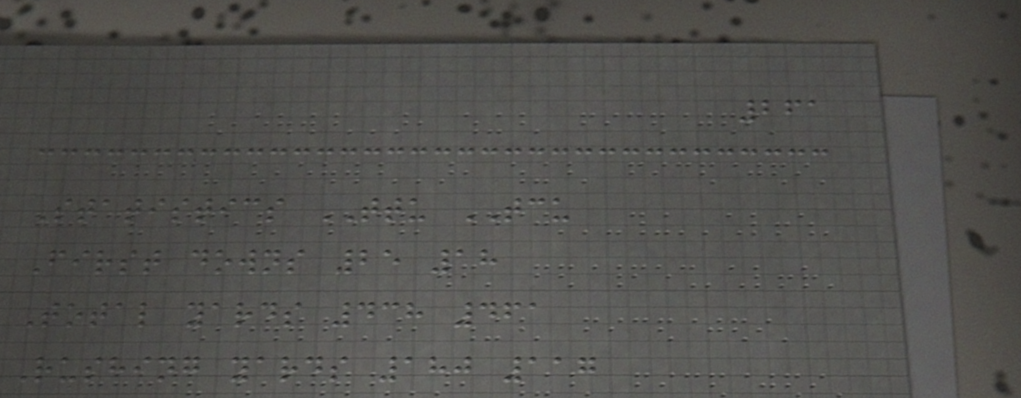261
Statistics TTU TCU
First downs 25 18
Total yards 438 461
Rushing yards 180 117
